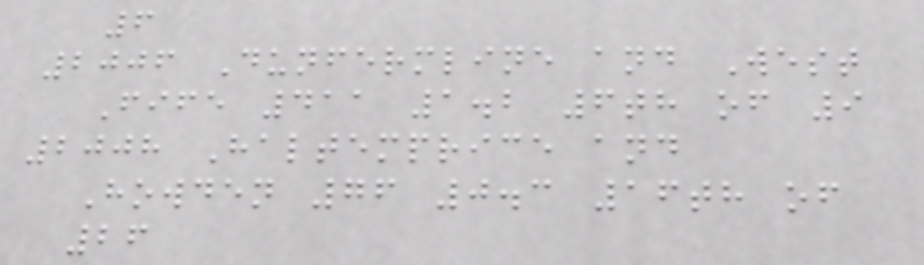6
2006 Dunfermline and West
Fife 411 1.2 6th of 9
2008 Haltemprice and
Howden 76 0.3 16th of
26
